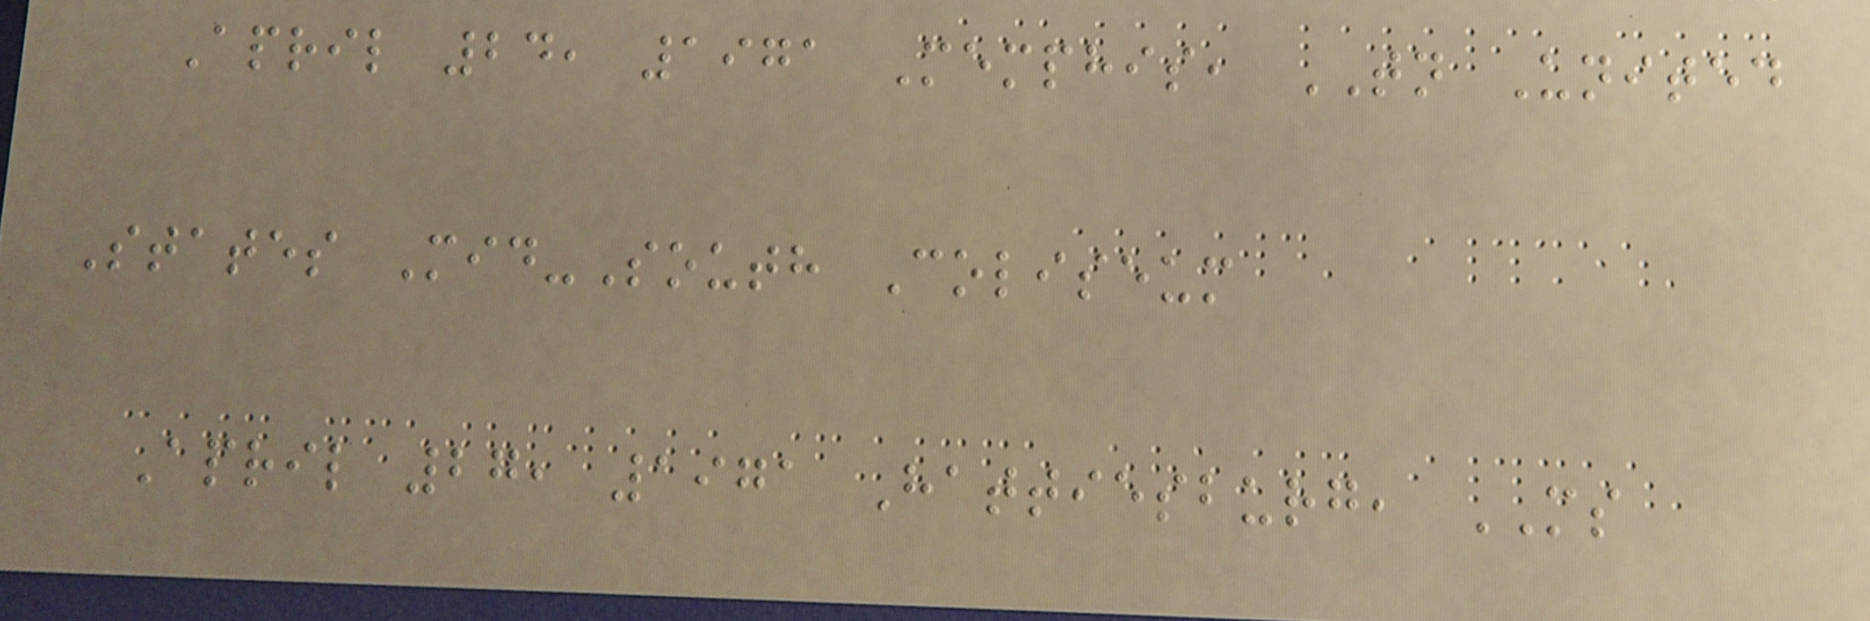April 24, 1971 Memphis, TN United
States Mid-South Coliseum
April 27, 1971 Hattiesburg, MS
